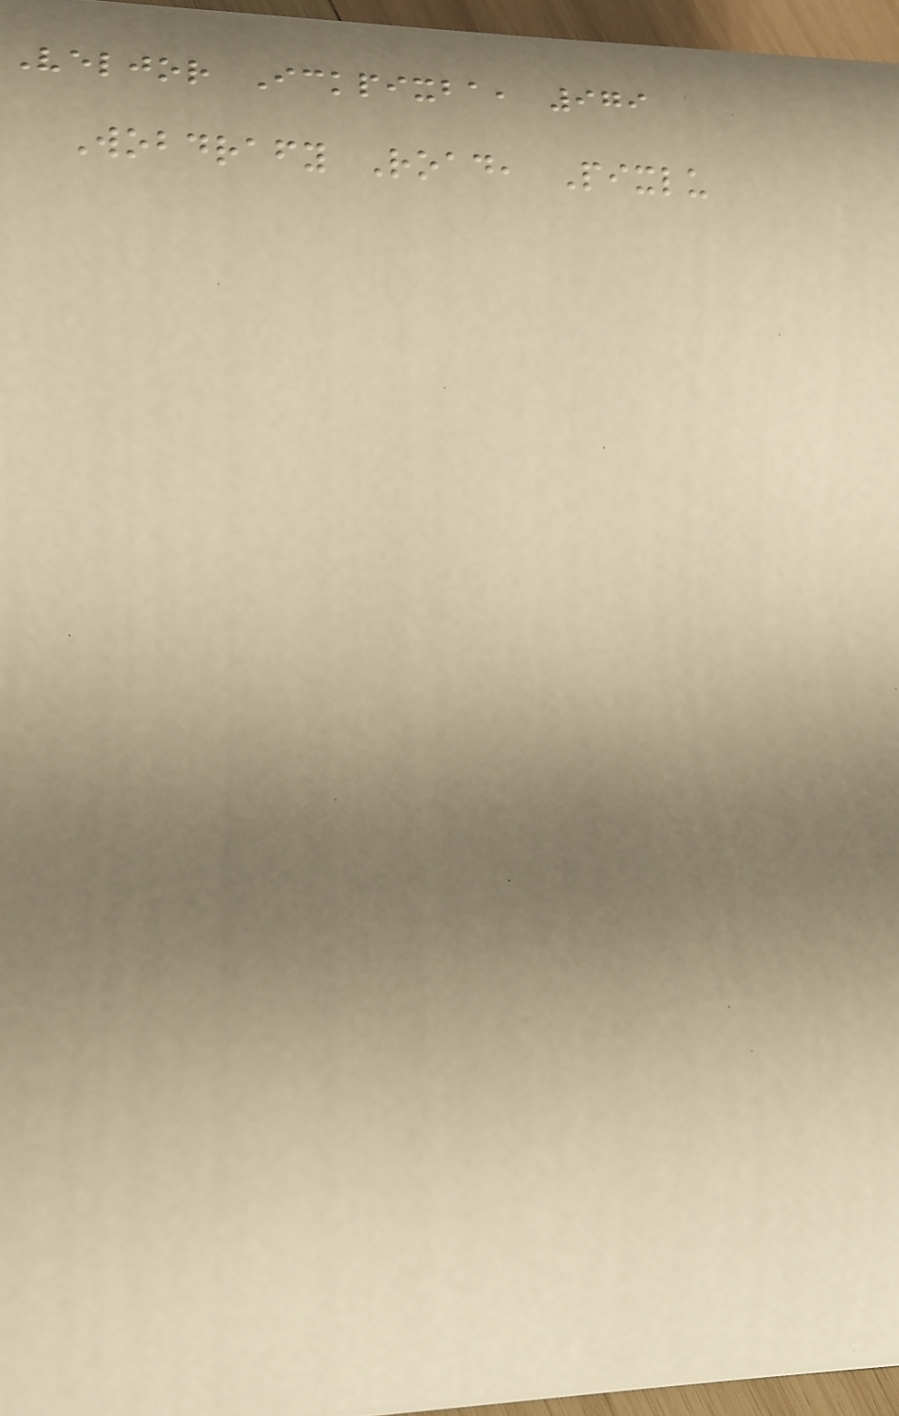Veljor Ickpixba, 979
Wobdrafy Road, Pixlu
